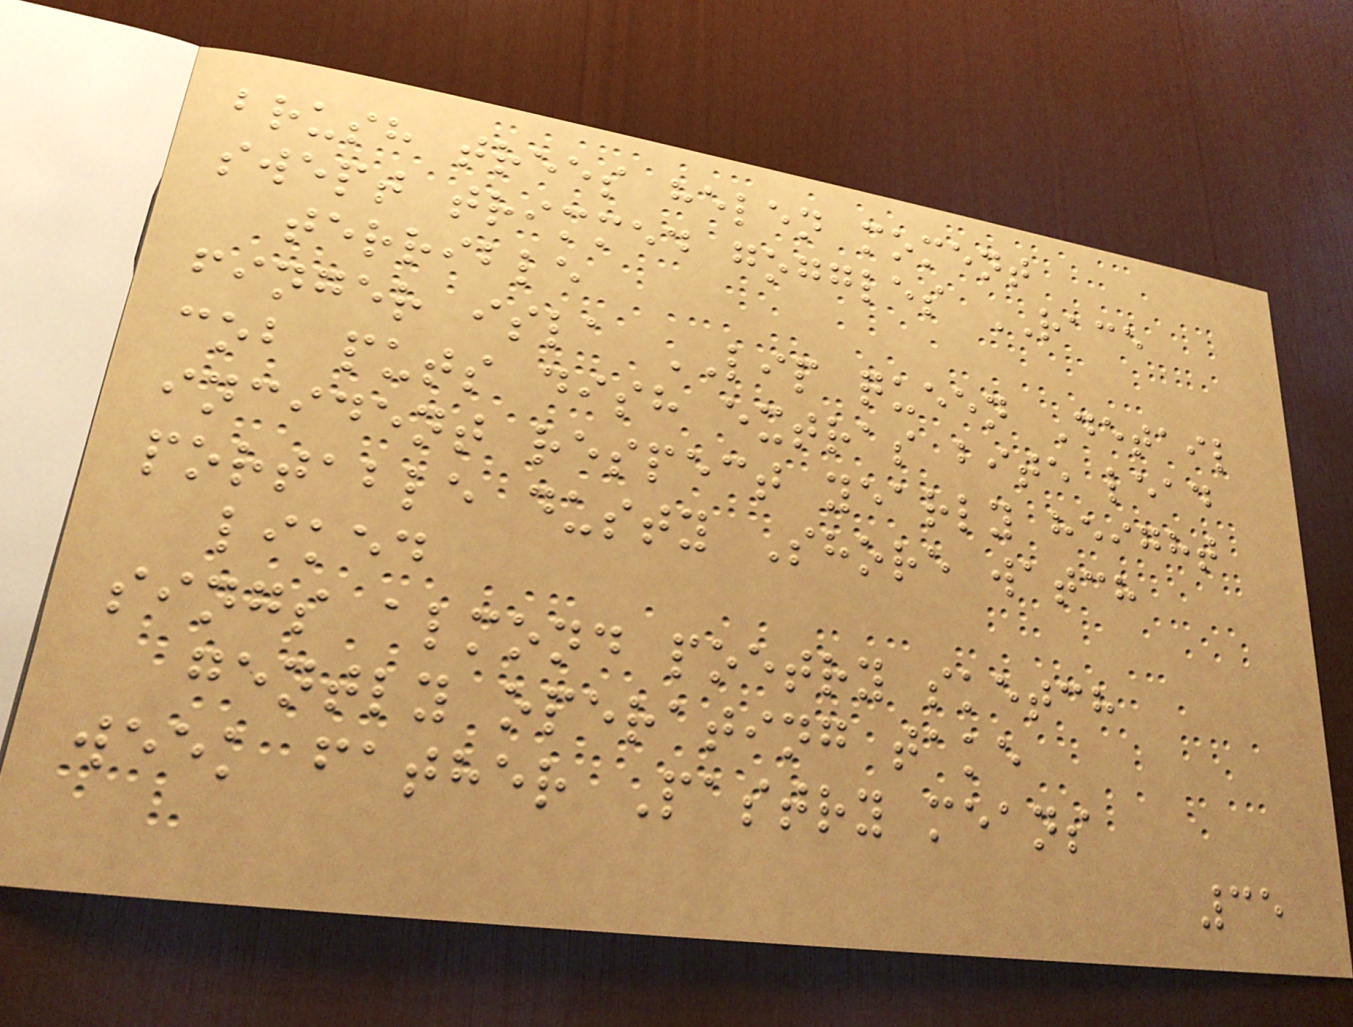brush trees helen moment
swept trimmed goggles RACE
terrible
finger isla LIP queen Detail
cob puts dish extras bite lead
incident respect yearly height
portable dusty Shore watch
liked
sings almond poetry sketch
gently operating take
week father Pastry means
35
